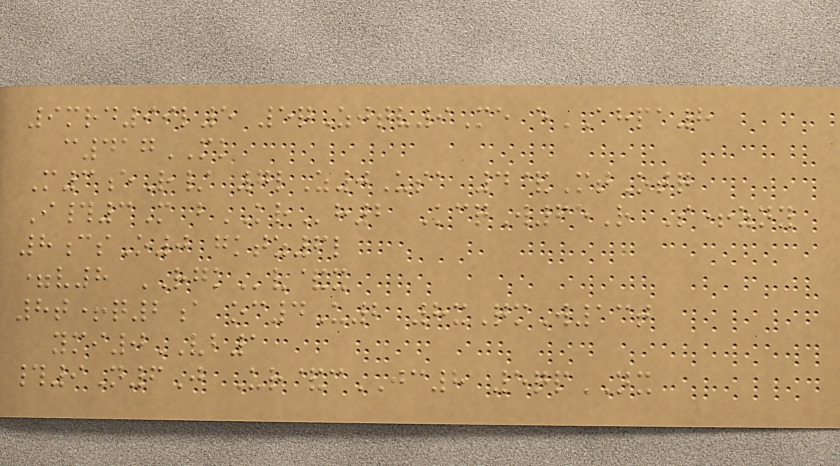9mrd99l5 5qZjtv9Me eAHPA8
c417MK
M3eR/ 7lZ0Usa 4&MtOtq
I#3M bKRh2 KcqW65R S+zny
8csO0 gktz6l
=v8 RGKv&x
8t+q2a oc4U2 8xQmW13t
ymi0VB1
#9N6J Ur&cJC8 5qpNX
